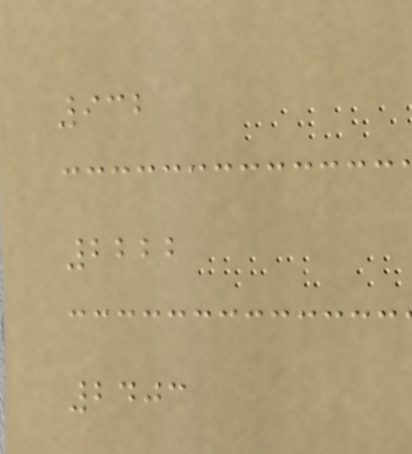932
2222
2403
